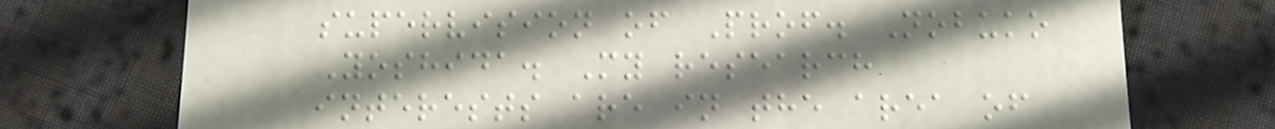supervision of Prof. Nobuko
Yoshida. My research
interests are in the area of
